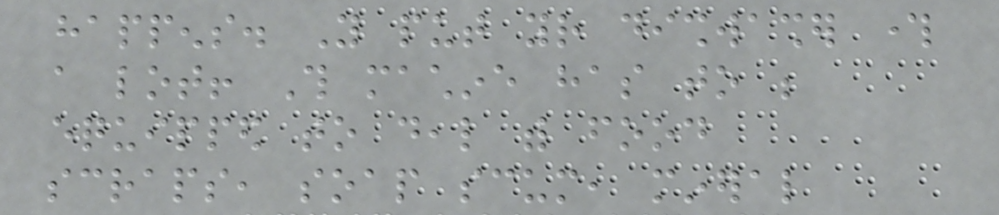happens. You put your dishwasher through
a lot! This machine has to be
equipped to deal with food
scraps, soap scum, mineral
